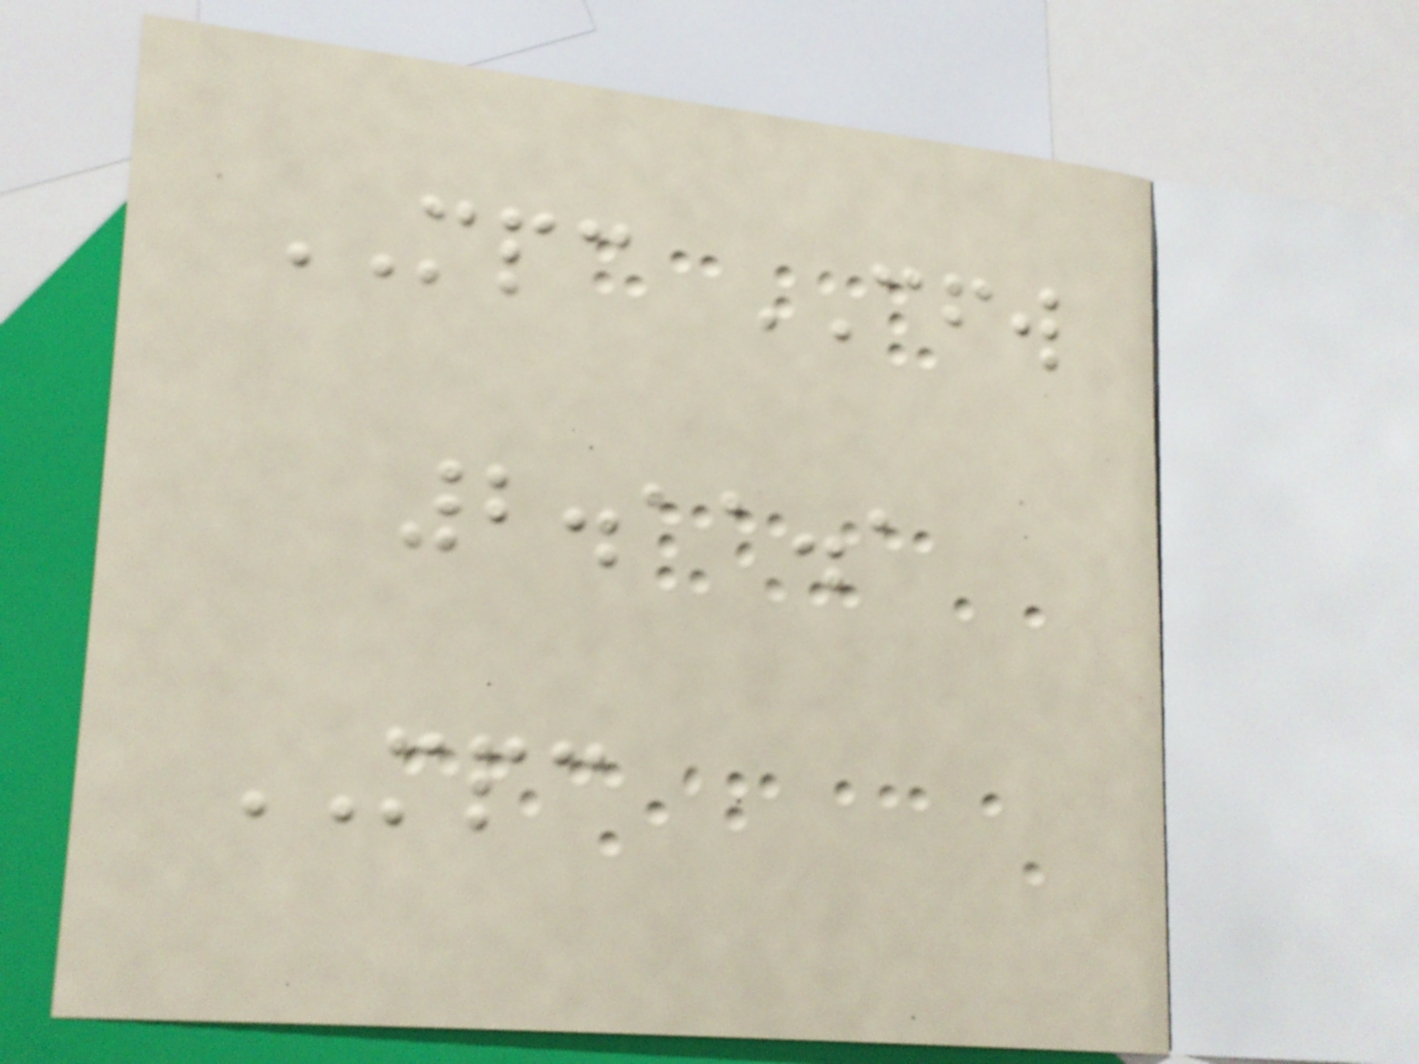MPC CFW
2.11.1
MPC
